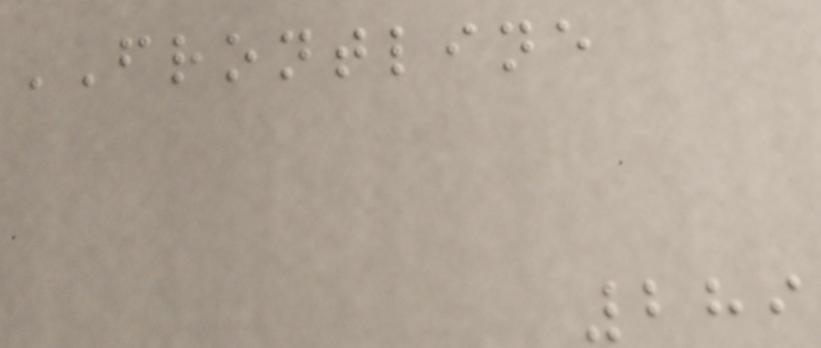FRONTLINE
289
